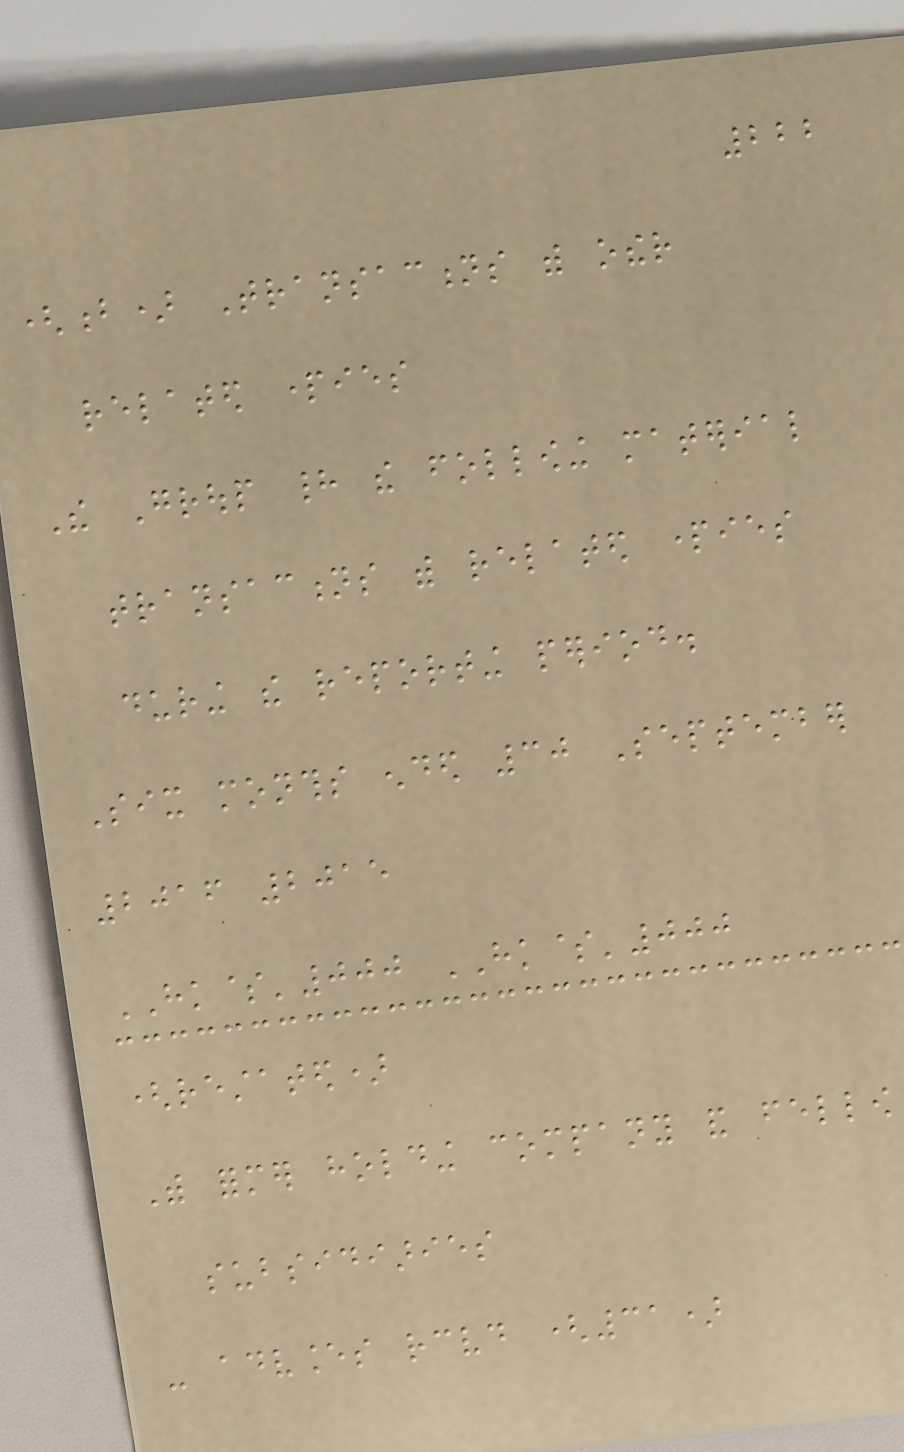222
(b) Transactions with other
related parties
The Group had the following material
transactions with related parties
during the reporting period.
Six months ended 30 September
2016 2015
HK$'000 HK$'000
(restated)
With former holding company and fellow
subsidiaries
- advances received (31)
